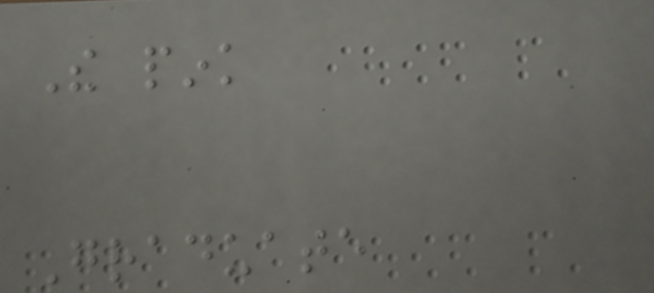The pink
Graduate
